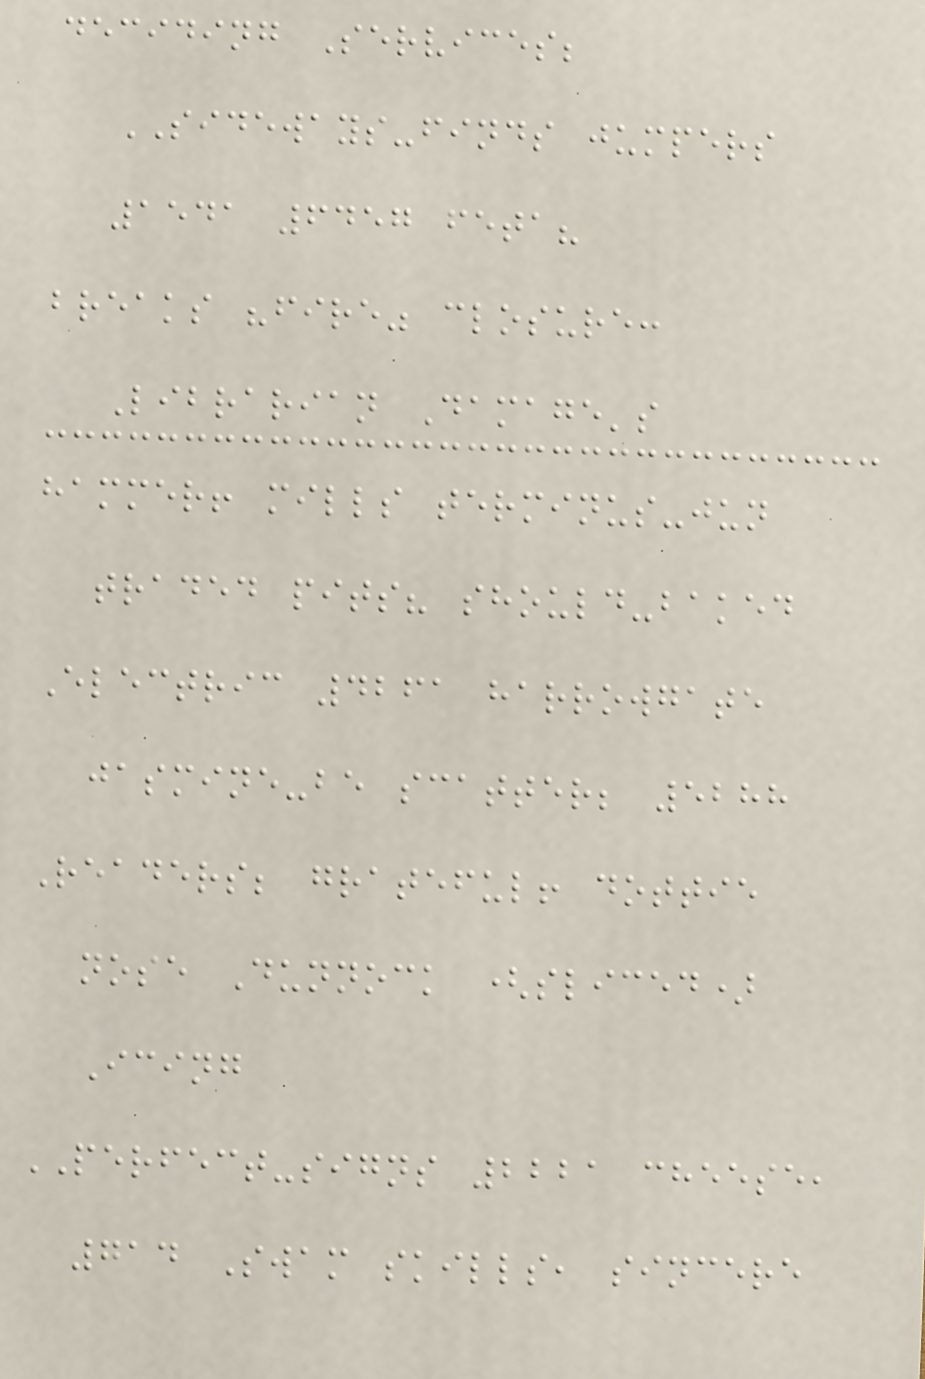deciding Services;
SIDEWAYS-finds jumpers
1541 6457 feta?
breaks "fire" closure:
Librarian Damage's
hammer! mills terminus-jun
traded pits? should-baked
Electric 4261 harrowgate
jasmine-be scatter; 5288
Readers; grateful! dottie
nose Dunnock (sliced)
Icing
PERFECT-signs 2221 cheese,
714 Swam skills, sincere
